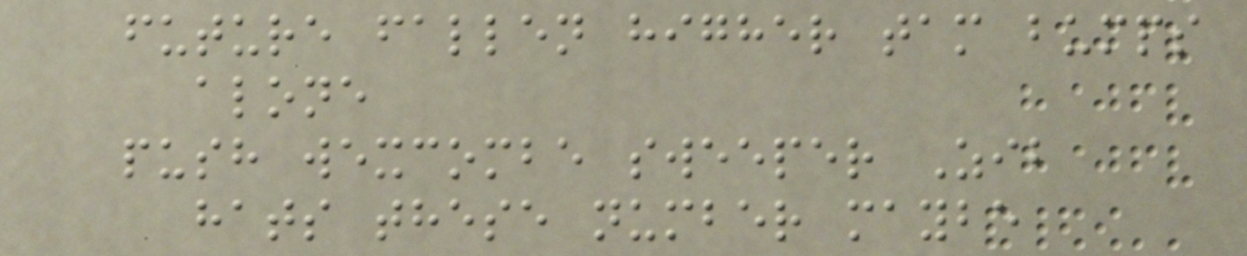future fallen higher tam bumps
alone
push wexcombe sweeper Zib
hats these number maybe
